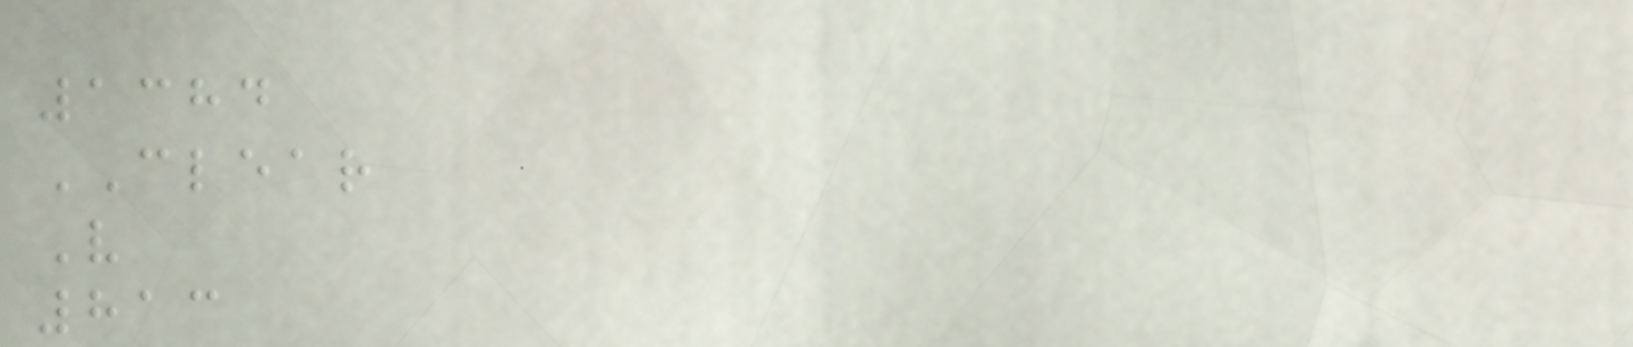1384
CLEAR
V
813
